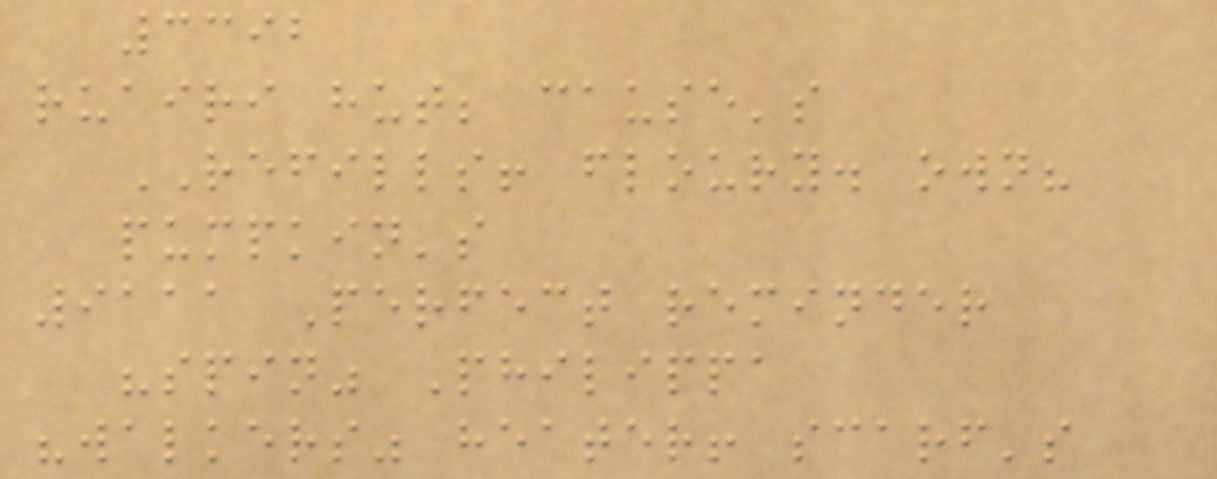3392
ruairi hut; cause's
REFILLS! floury. own?
pumpkin's
9111 Perfect reminder
"spin" Philippa
"walkers" heater! scarf's
